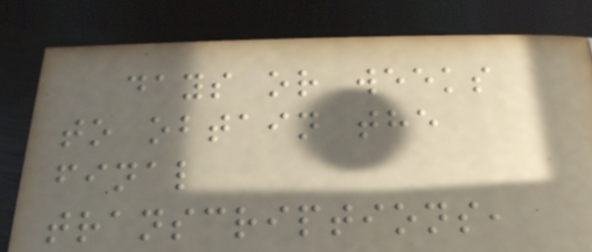days or weeks
to obtain the
final
transcriptions,
